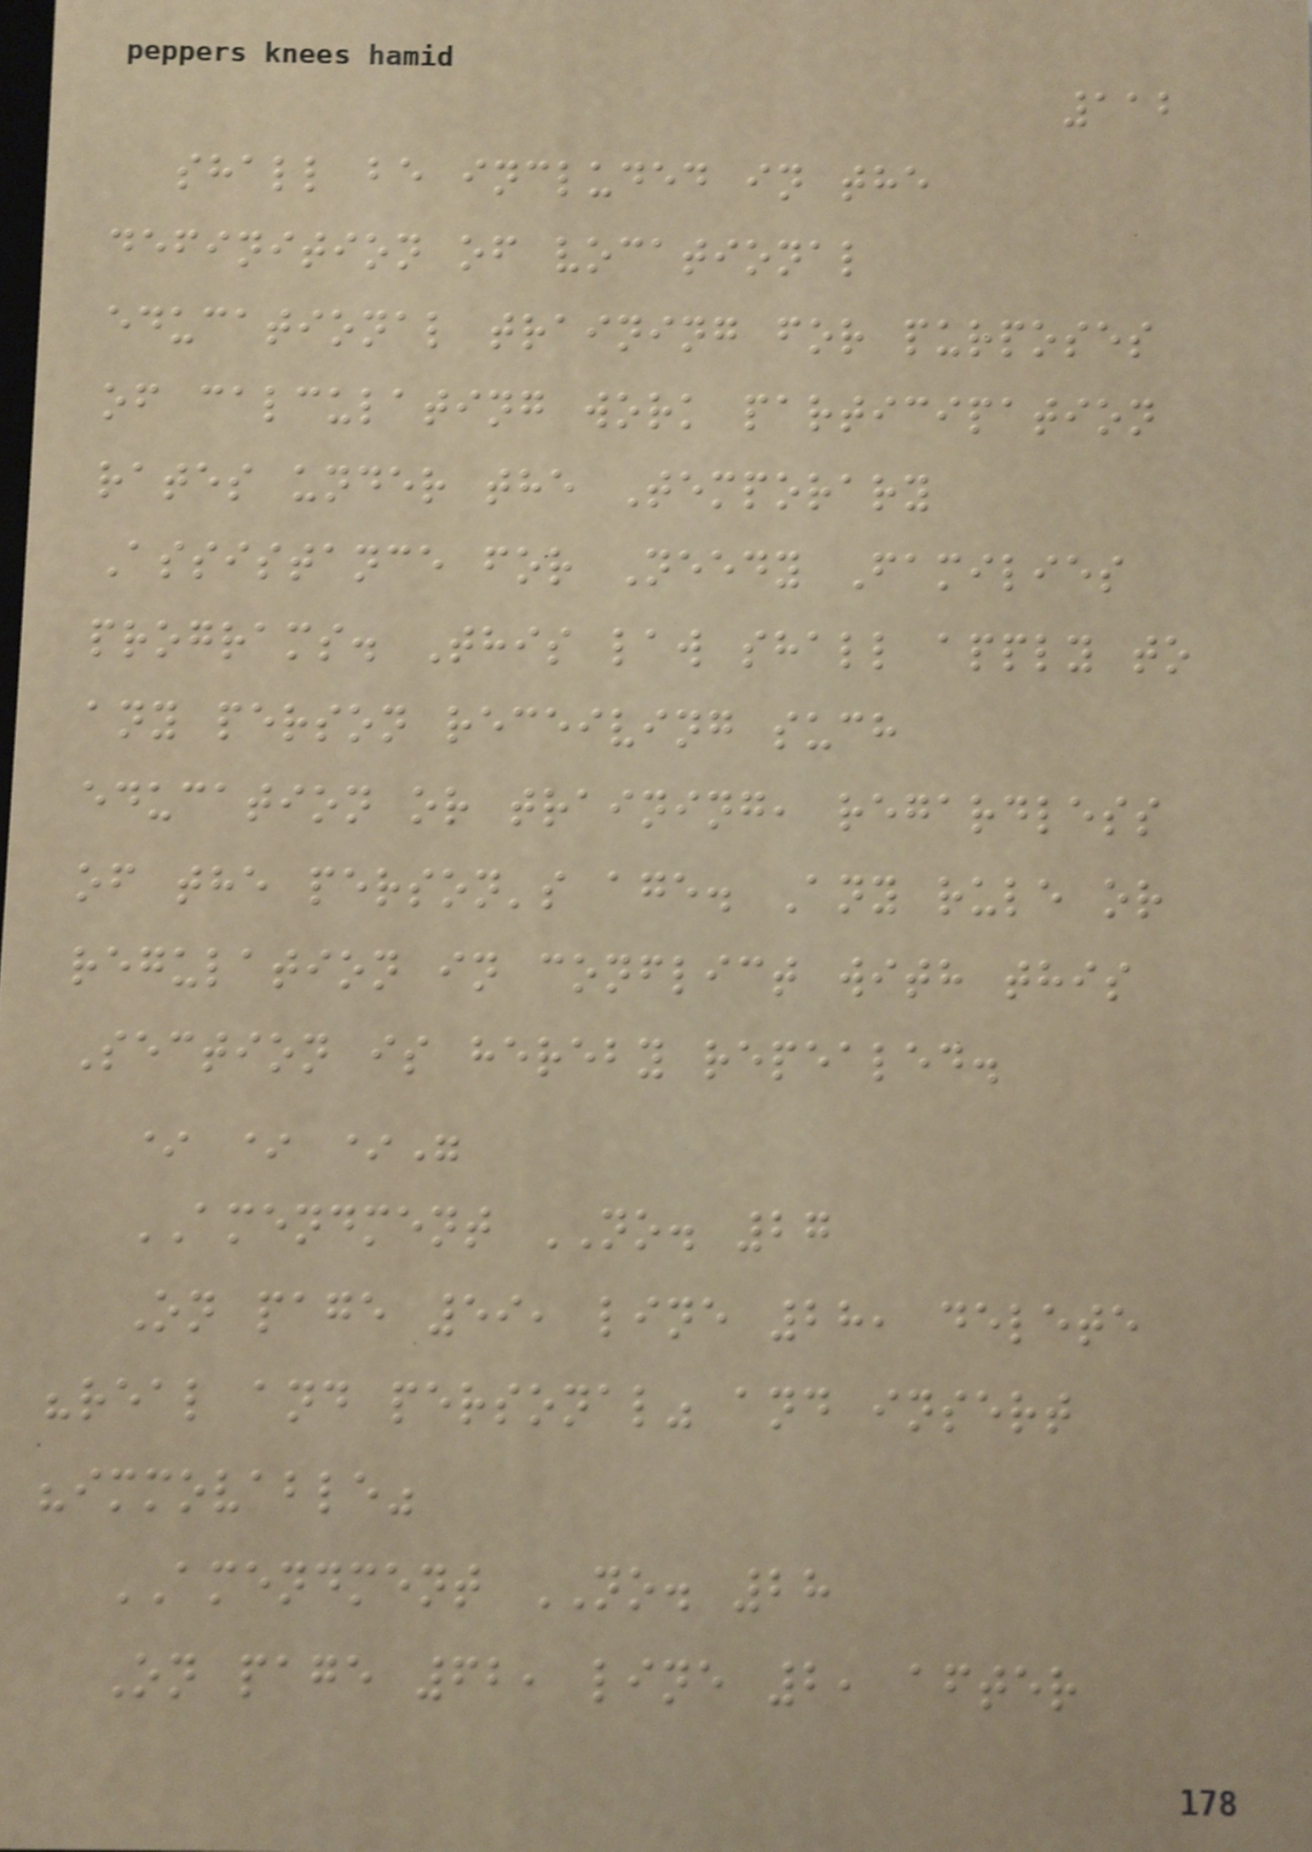112
shall be included in the
definition of vocational
educational training for purposes
of calculating work participation
rates under the Temporary
Assistance for Needy Families
programs. This law shall apply to
any person receiving such
education or training, regardless
of the person's age. Any rule or
regulation in conflict with this
Section is hereby repealed.
* * *"
AMENDMENT NO. 27
On page 59, line 28, delete
"real and personal" and insert
"immovable"
AMENDMENT NO. 28
On page 62, line 2, after
